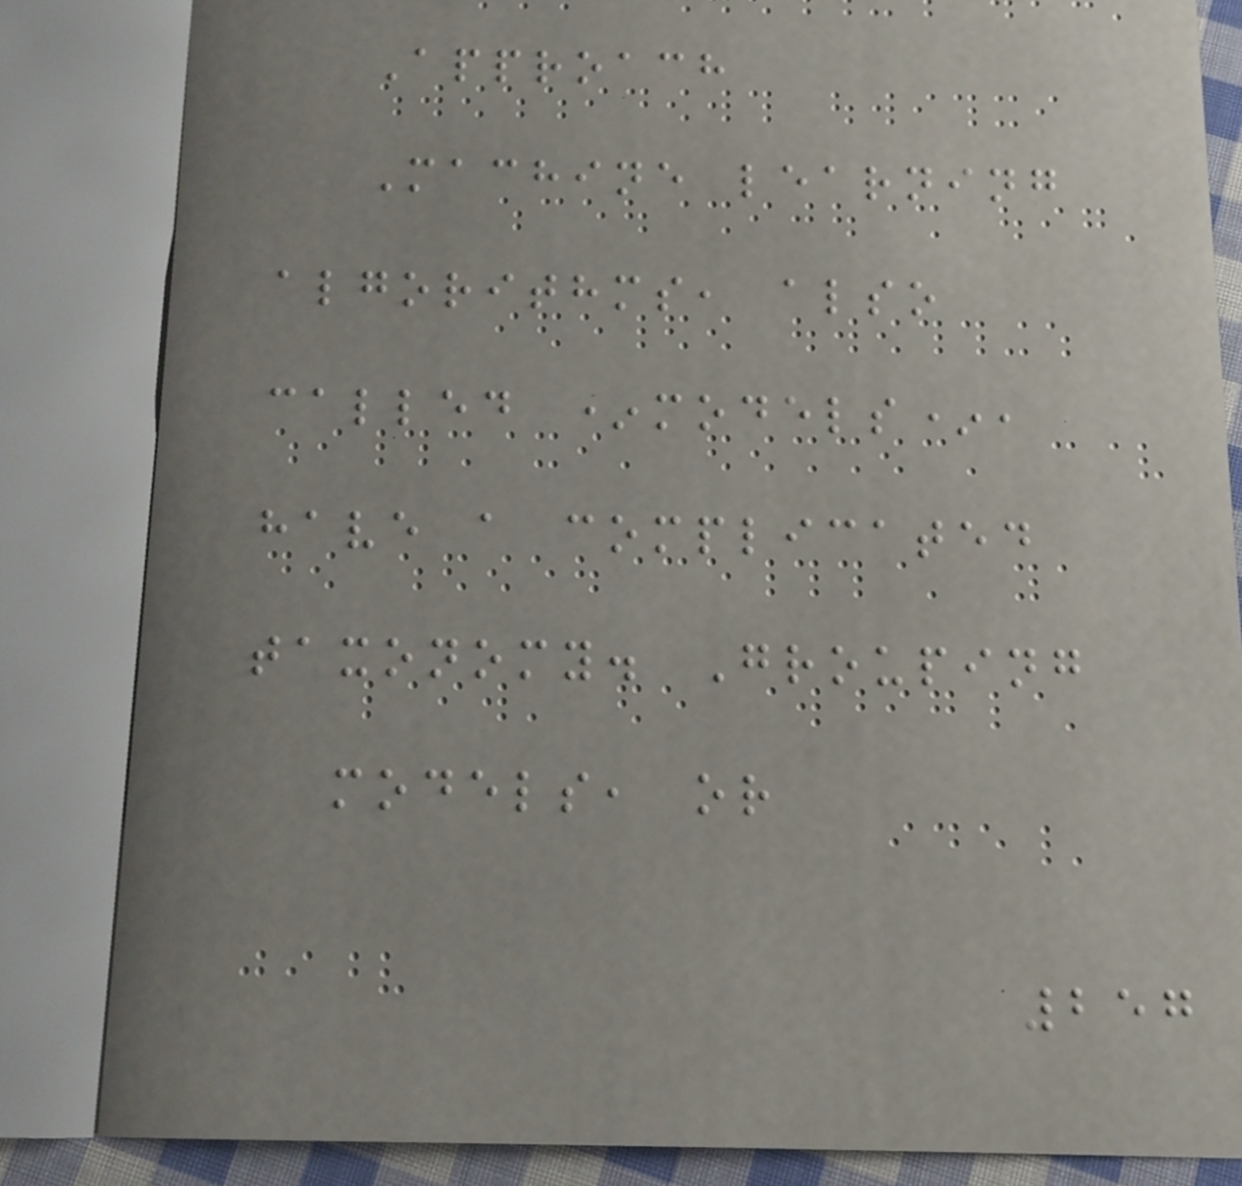Approach
Machine learning
algorithms, also
called *models*,
have a complicated
taxonomy. Grouping
models, or
257
